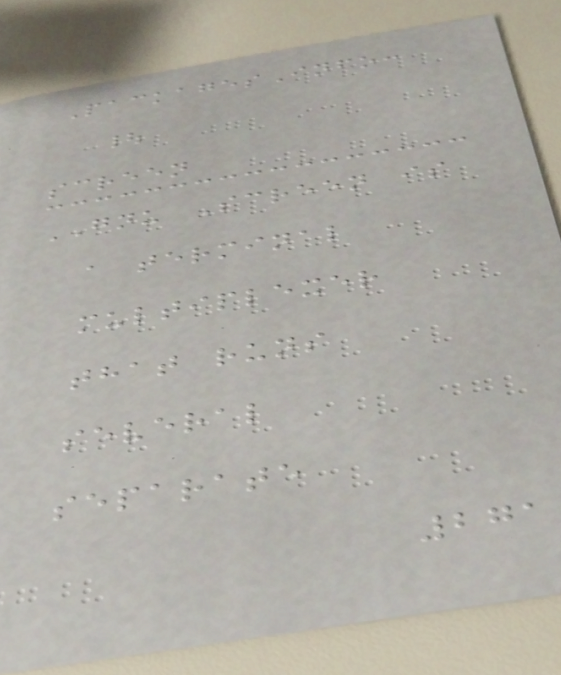PackagesInfo:
|
screen
GNU Screen is
a terminal
multiplexer
that runs
several
separate
271
